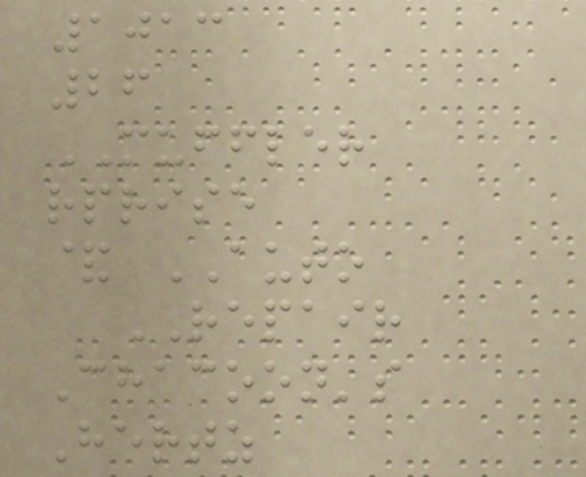1013
26
MUFFLER
rprise
& AUTO
REPAIR
Chacoon's
Hertz
